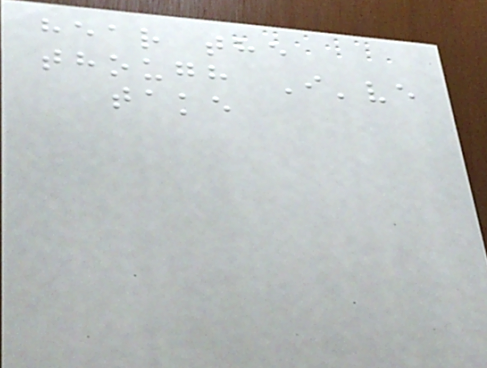hear the
though I've
take
